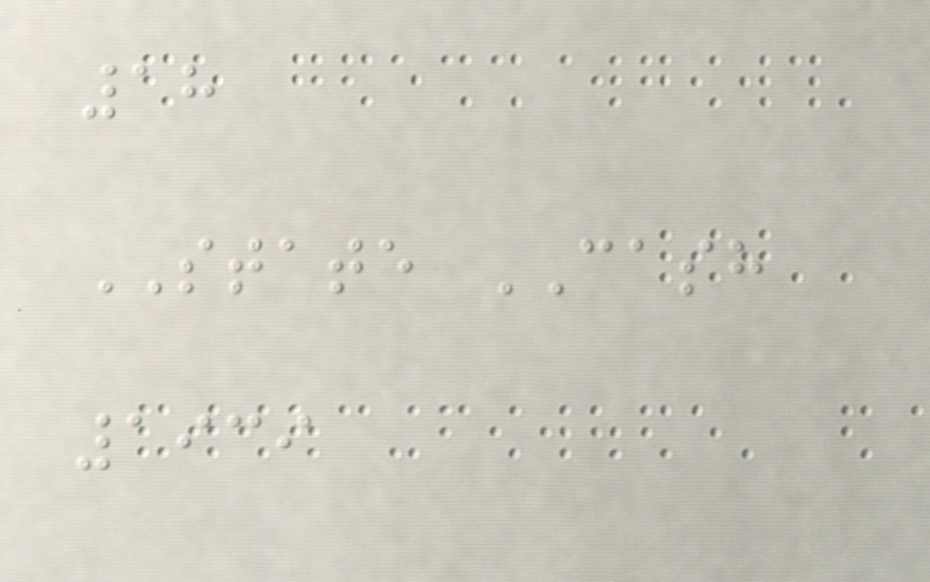18
STATE CASH
1939
